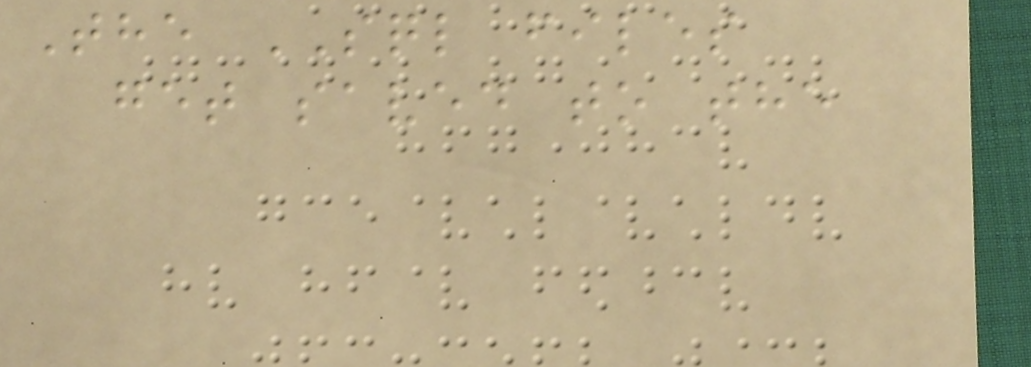The SQL files
get saved to the
